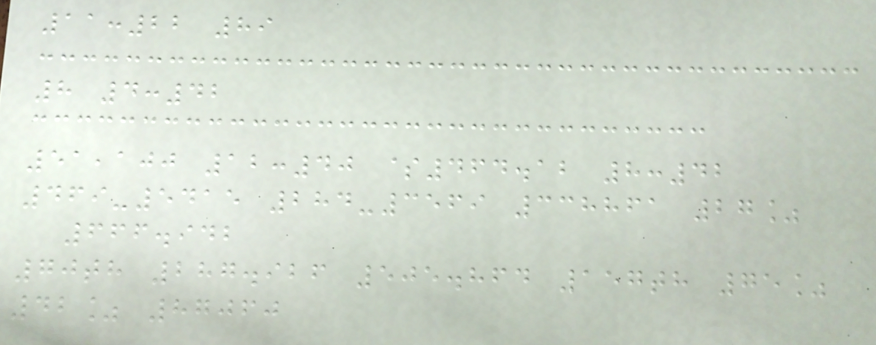11:22 89
8 4:42
51,100 12:40 $464.12 8:42
469-5415 284-3569 338861 27%
666.942
70th 287.926 505.864 157th 75%
42% 87060
